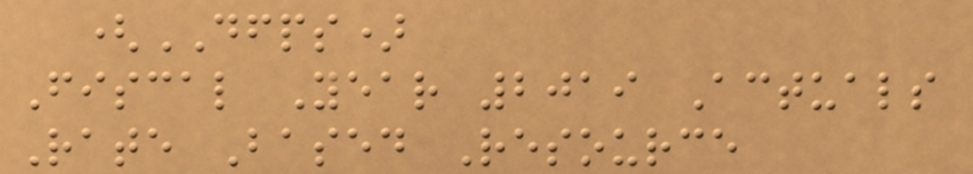(DFPS)
Fiscal Year 2019 Actuals
Rate Based Resource
